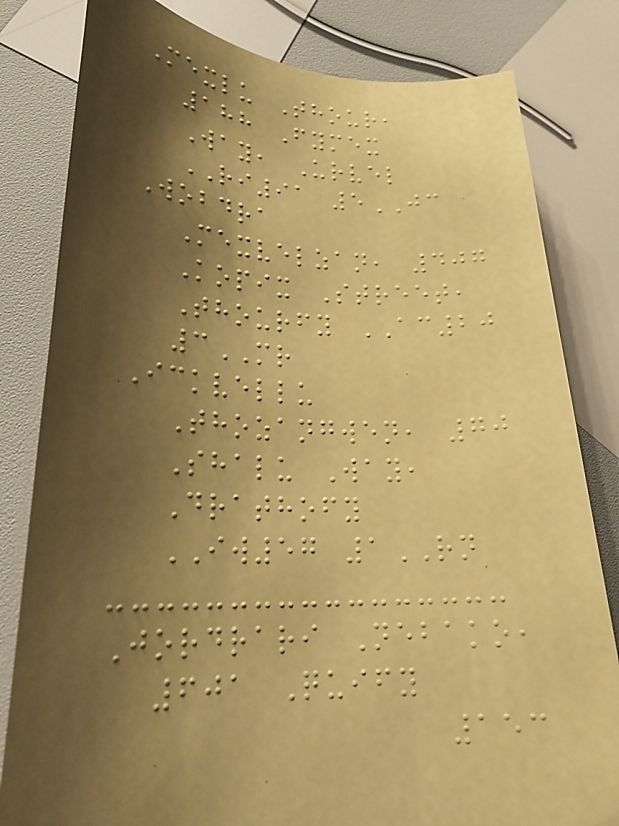Mexlu Thour,
188 Fymex
Way, Urvel
RI91 5JC
Wobdra
Mexvelzan, 407
Kopix Street,
Thourfy AC20
3MR
Ickvellu
Thozangwen, 70
Shalu Way,
Drathofy
IW57 1RN
Jordrari Nebako,
601 Quify
153
